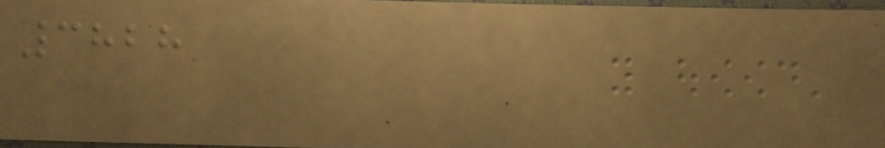3828
